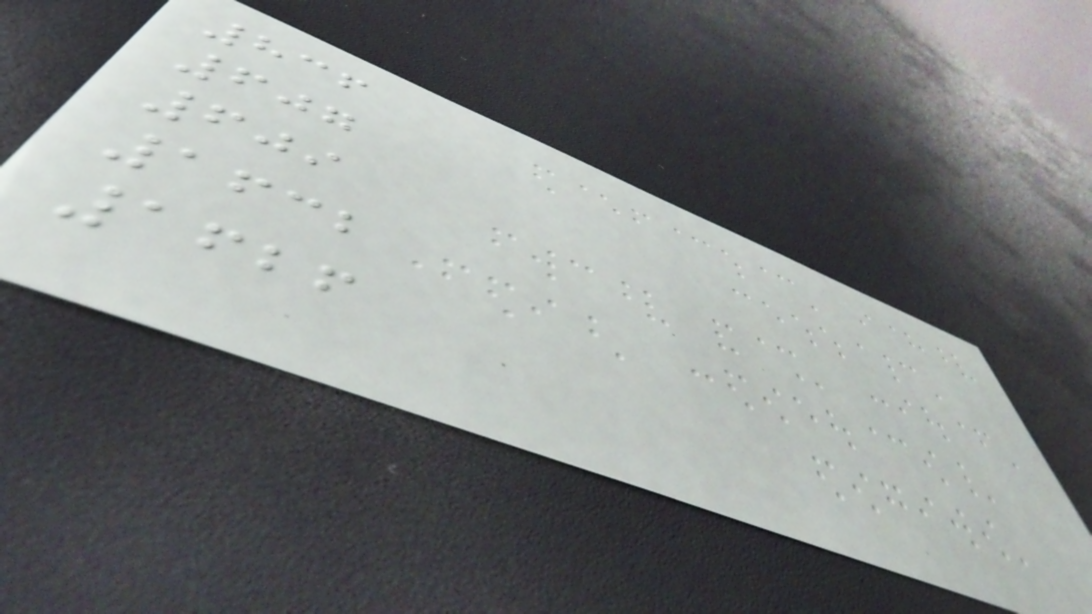836
607
609
1632
1626
